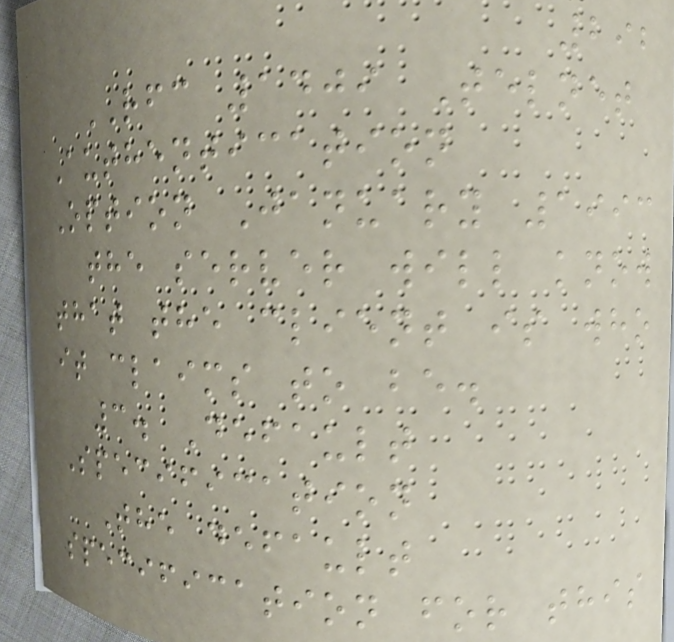292
RFC 1409 Telnet
Authentication
Option January 1993
the server will know
that the client is who
it claims to be.
3. Default
Specification
The default
specification for this
